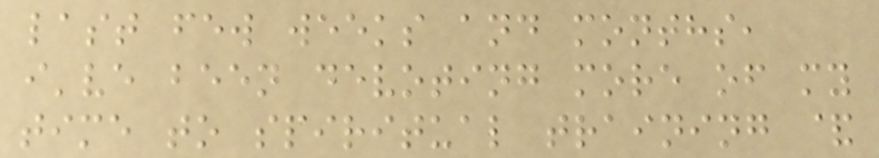last few weeks and months,
i've been devoting more of my
time to spiritual training &
